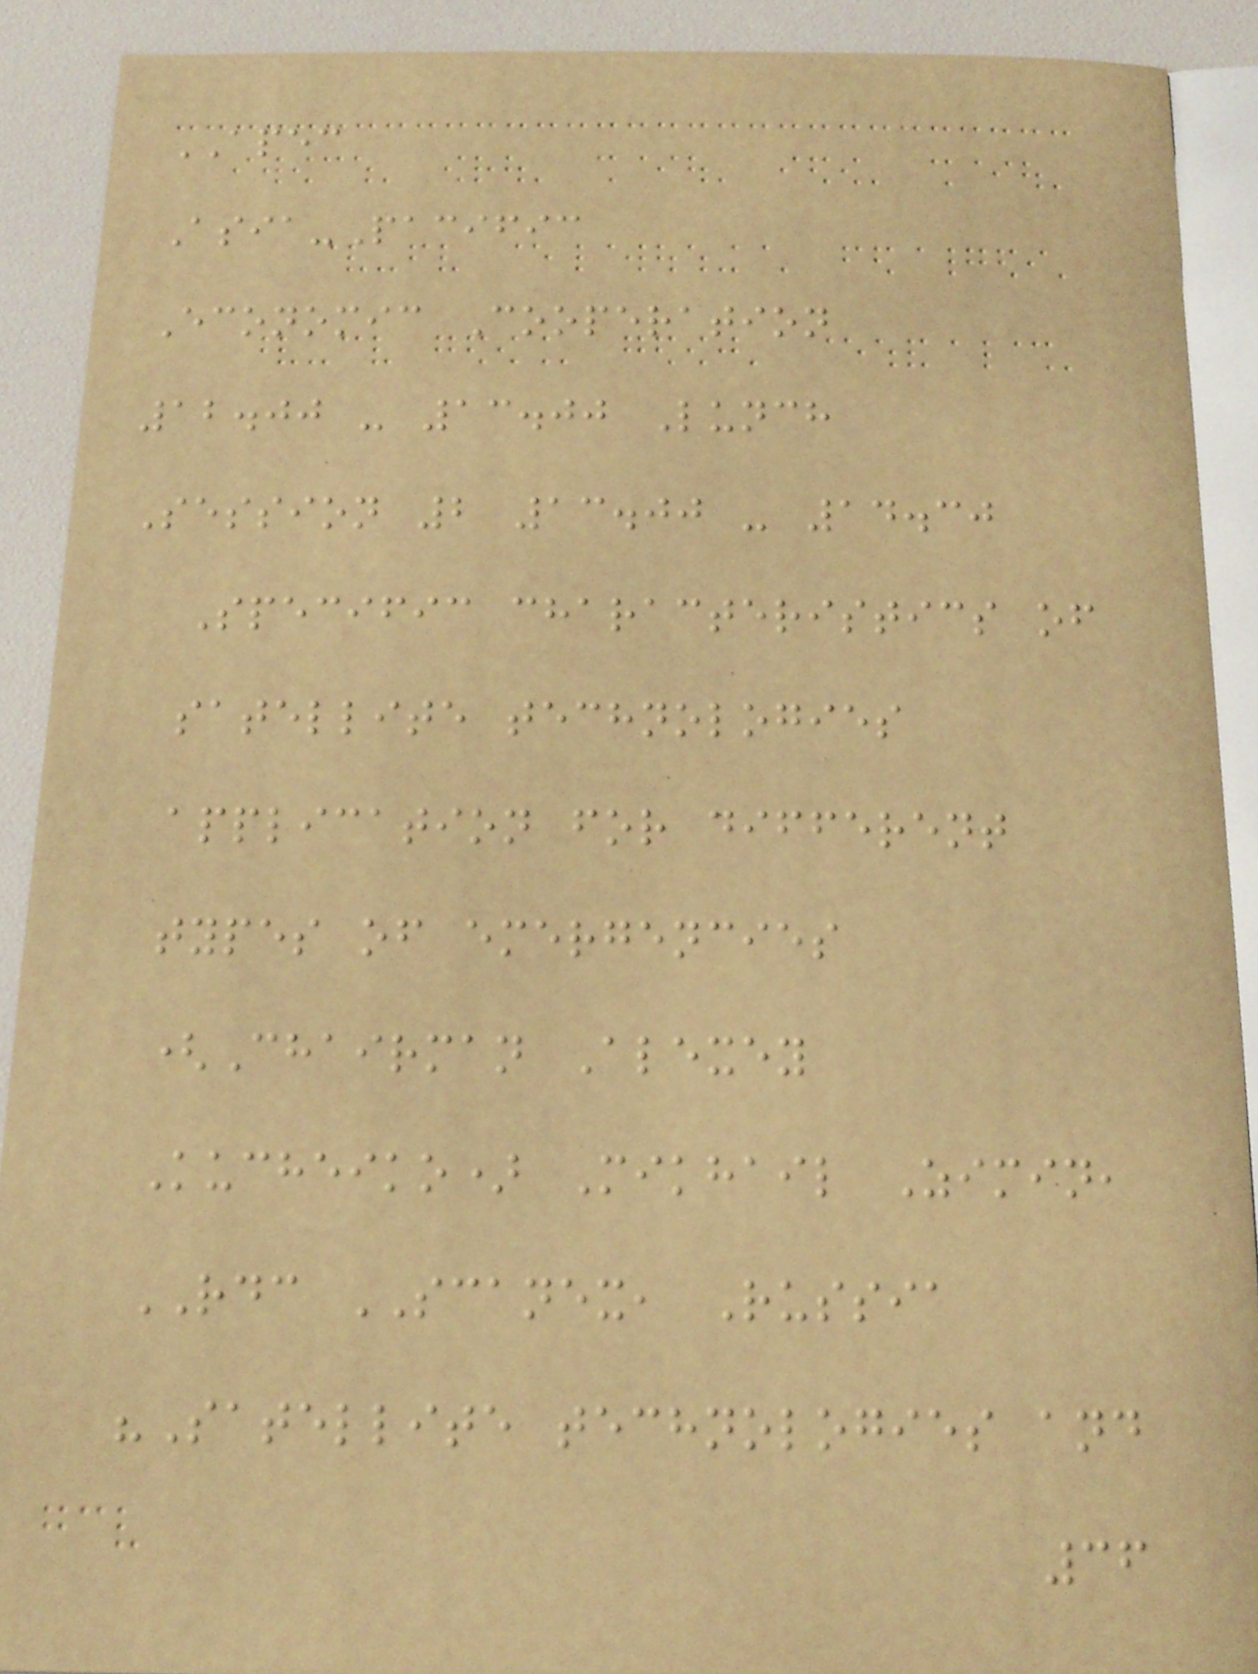APEC
Asia-Pacific
Economic Cooperation
12.00 - 13.00 Lunch
Session 2 13.00 - 14.30
Specific characteristics of
satellite technologies
application for different
types of emergencies
(Chairman Alexey
Kucheiko) Mikhail Zimin,
RDC SCANEX, Russia
"Satellite technologies and
36
